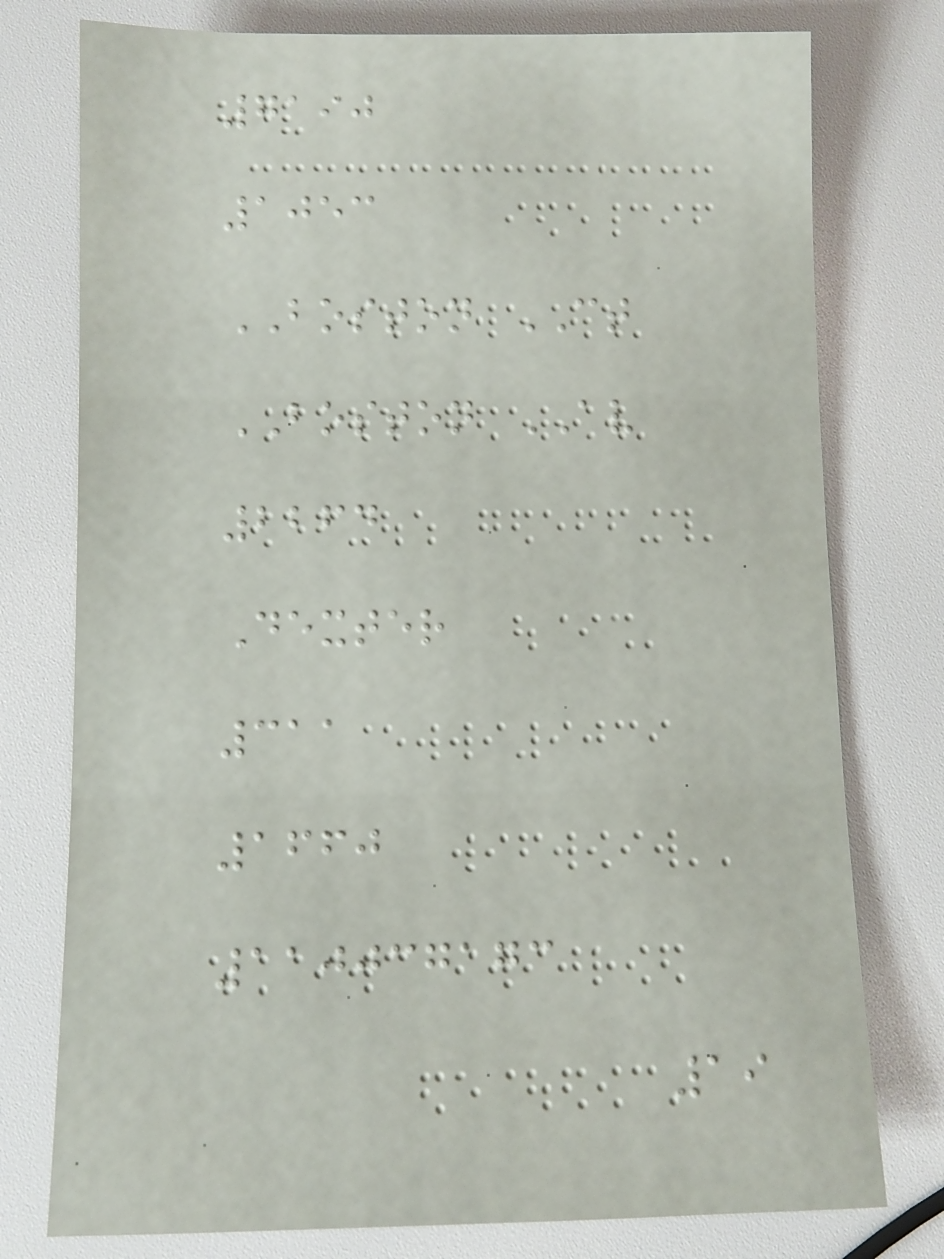7190
1053
BOSTON CT
BOSTON AV
2264
Dexter
311
1660
110037173
19
